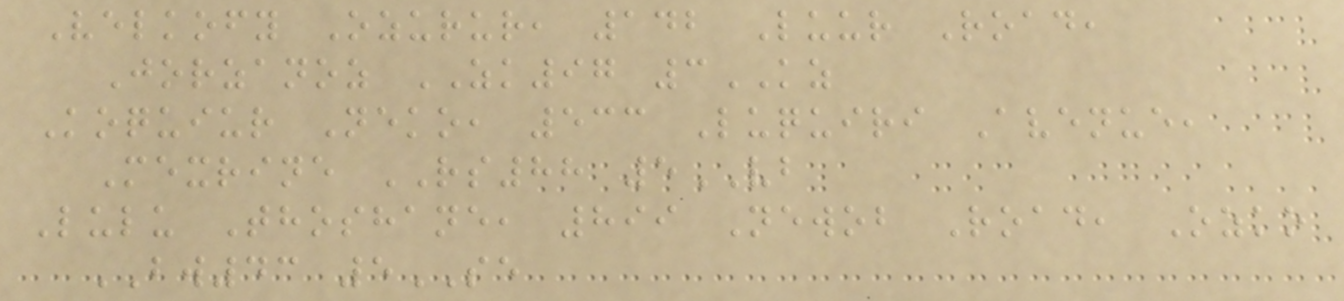Velkofy Ozurur, 142 Luur Road,
Jorzanoz ZK97 3KZ
Koquiur Neko, 533 Luquiri Avenue,
Mexrine RS88 5VB
Lulu Thoshane, 899 Newob Road, Ozko
BW43 5SE
